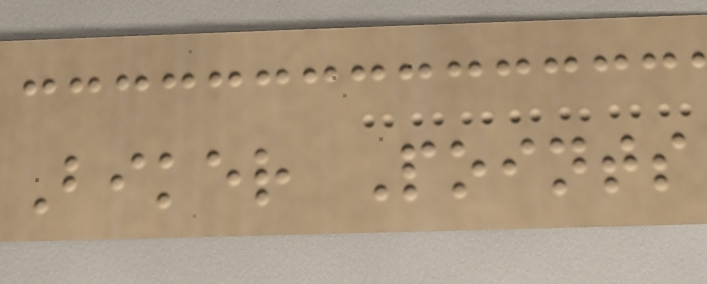Biker Points
